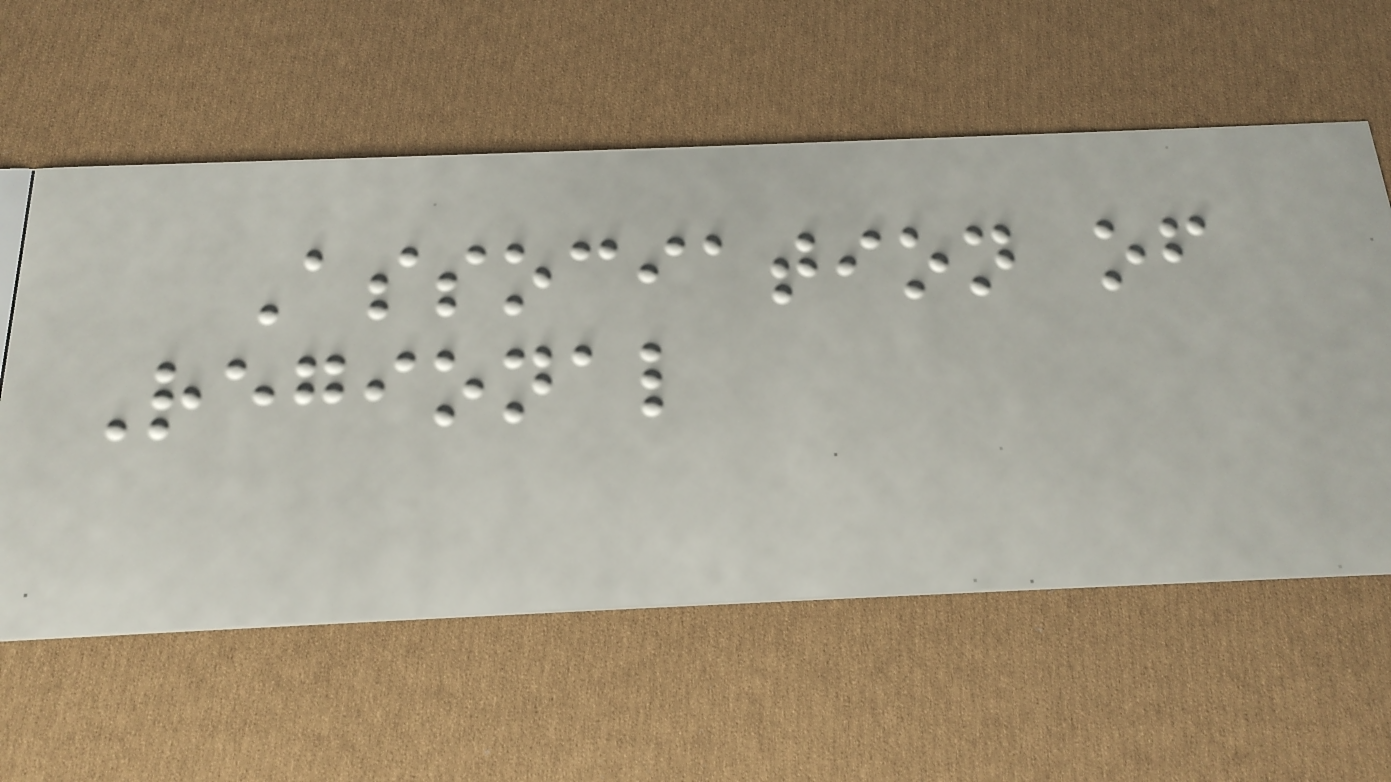Association of
Regional
